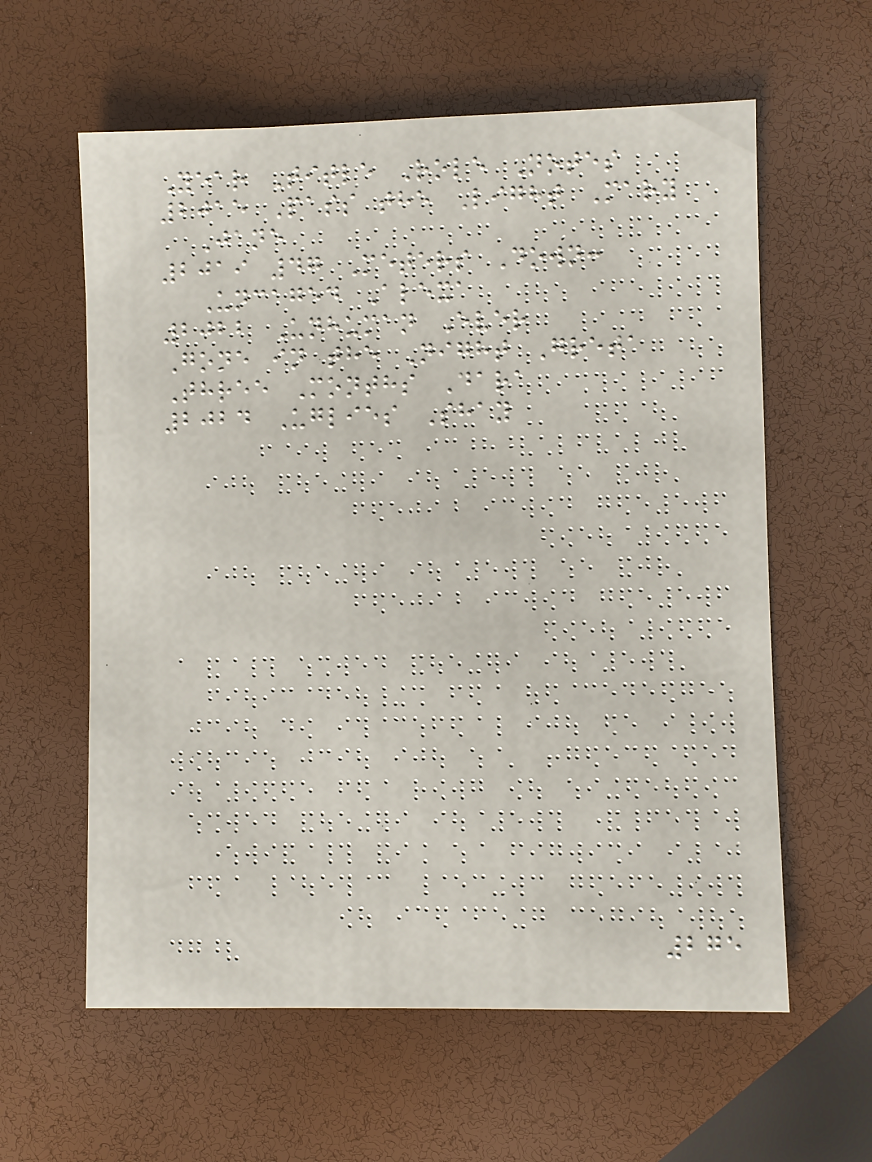Year Title Role Notes
2015 Pass the Light Mary
Jane
2019 47 Meters Down:
Uncaged Alexa
2022 Unhuman Ever
Gone in the Night Greta
Three Months Dara
2024 Uglies Shay
275
